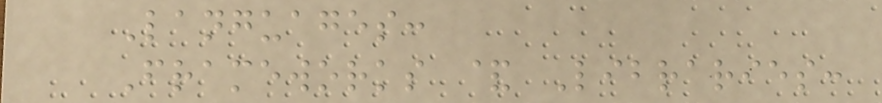Languages:
Frameworks & Libraries:
